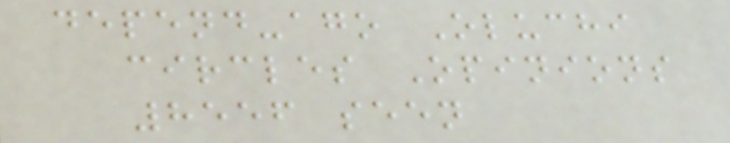depend-ago Oluchi
circles Opinions
8556 seen
